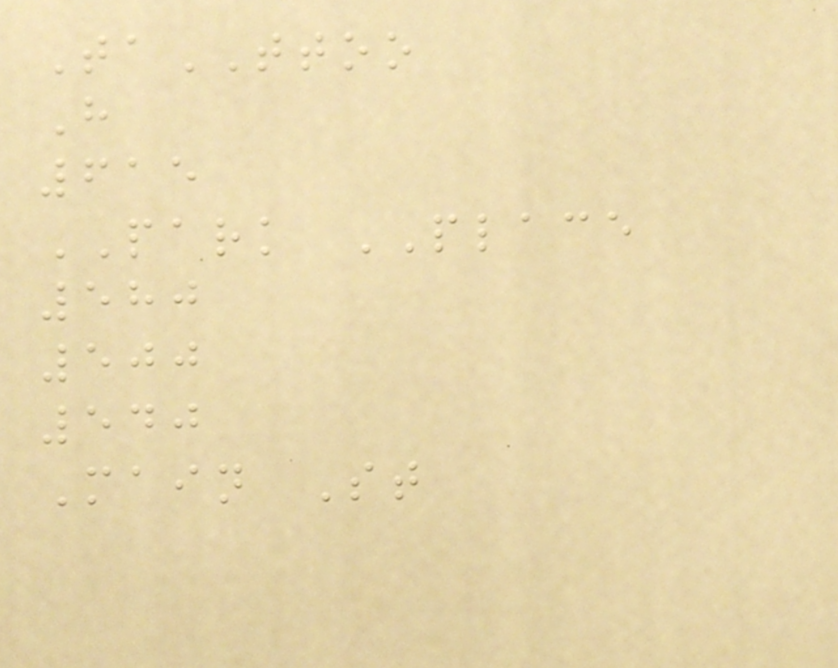TaTTOO
H
615
PARK PLACE
580
500
540
Main St
